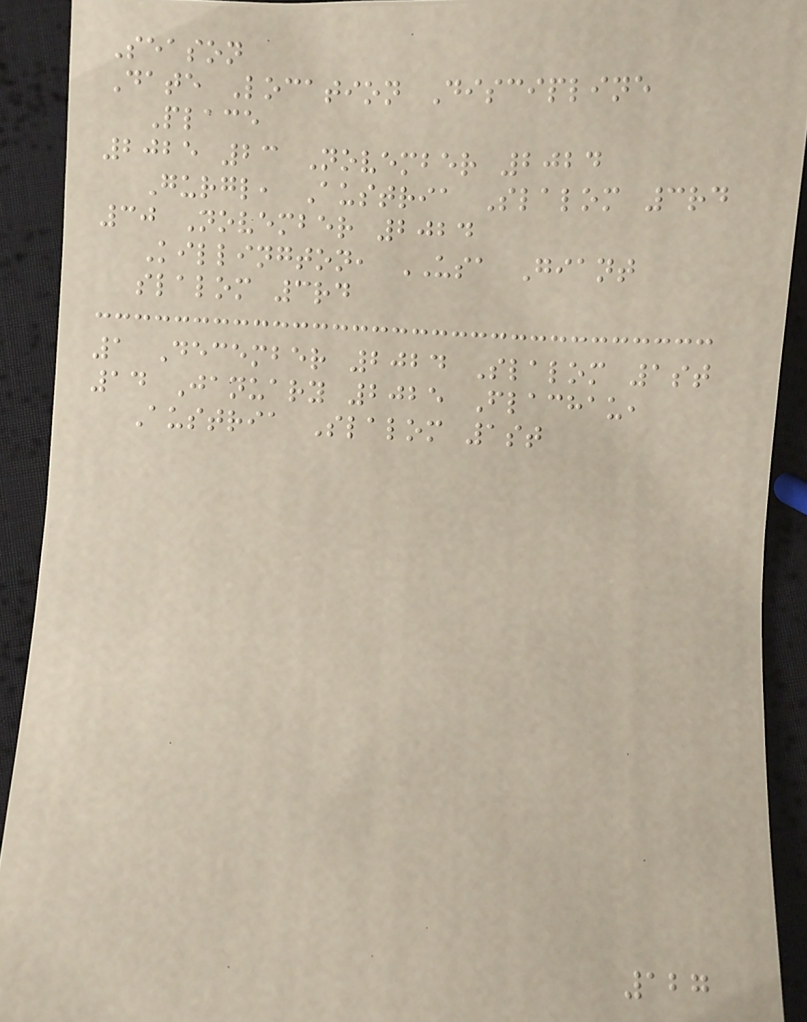Season
Date Location Discipline
Place
2025 23 November 2024
Gurgl, Austria Slalom 3rd
30 November 2024
Killington, USA Giant
slalom 3rd
1 December 2024 Slalom 1st
14 January 2025 Flachau,
Austria Slalom 1st
127
